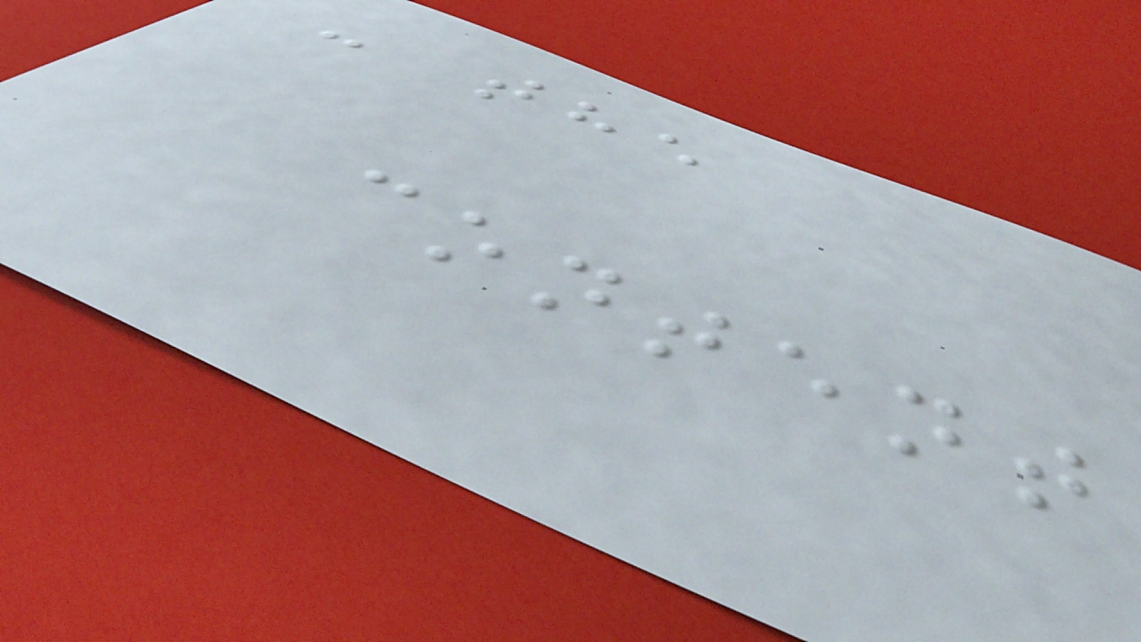- the
content
